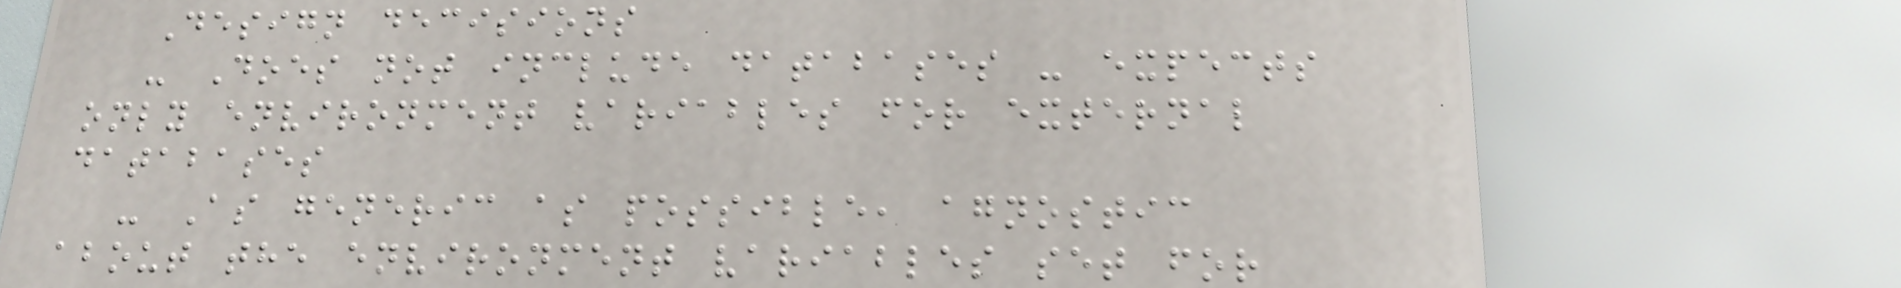Design decisions
- Does not include databases - expects
only environment variables for external
databases
- As generic as possible, agnostic
about the environment variables set for
